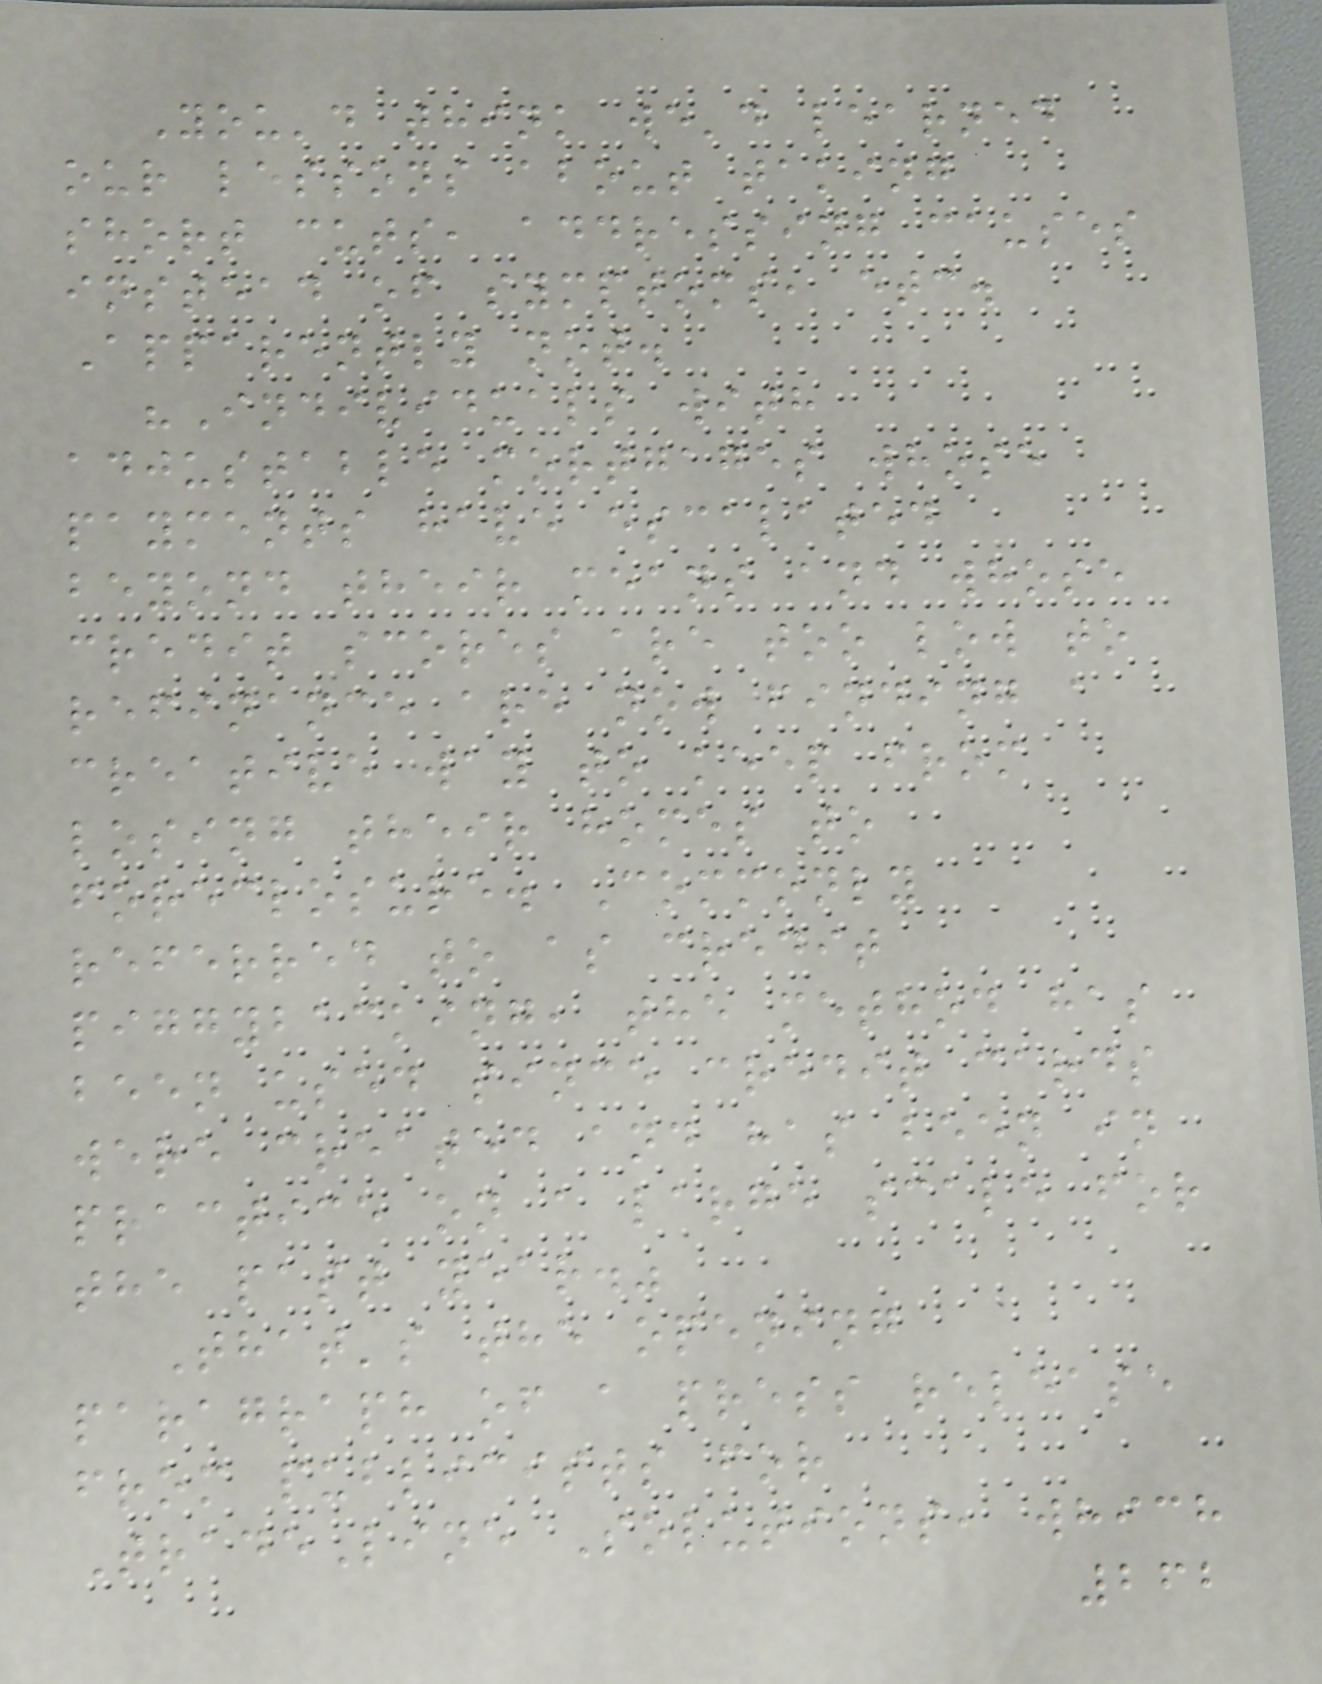You'd think we'd learned
our lessons about taking
short cuts, addressing causes
instead of symptoms, etc.
Apparently not.
"Individuals with
adjustable mortgages whose
payments have escalated
beyond their means and whose
credit scores are too low to
refinance are now finding a
creative way to keep from
losing their homes to
foreclosure. Commonly
referred to as credit
piggybacking, the method has
been used since credit cards
were created and has been in
practice on a large scale for
the past year."
That's the opening
paragraph of a press release
from publicists for
TradeLine Solutions, which
262
